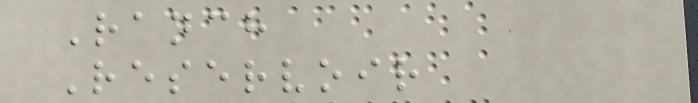Ranch
Reservoir
